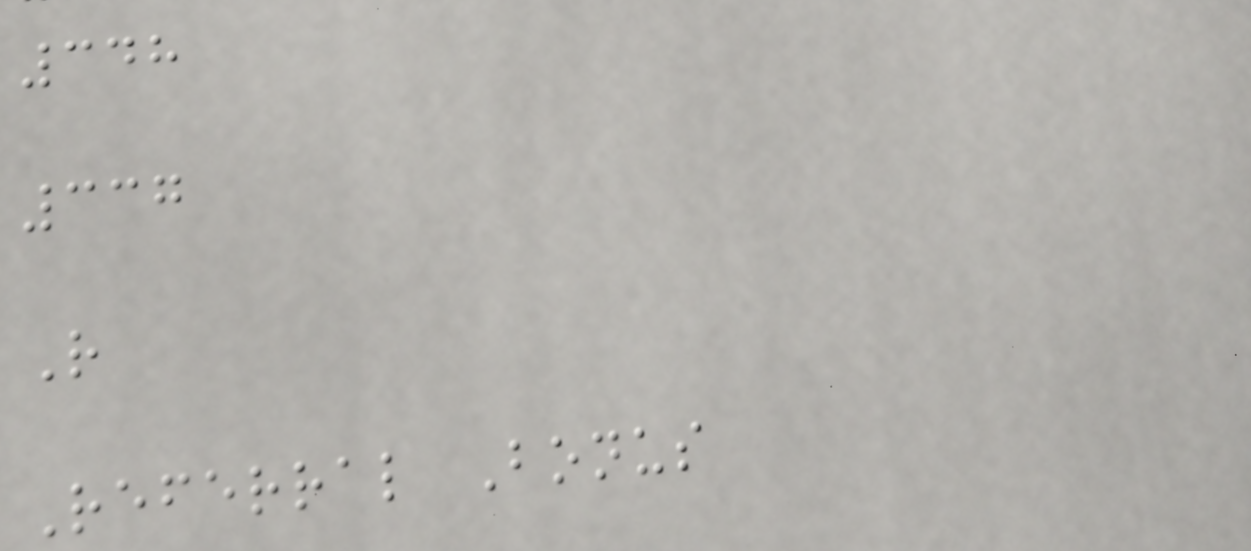348
337
R
Referral Bonus
